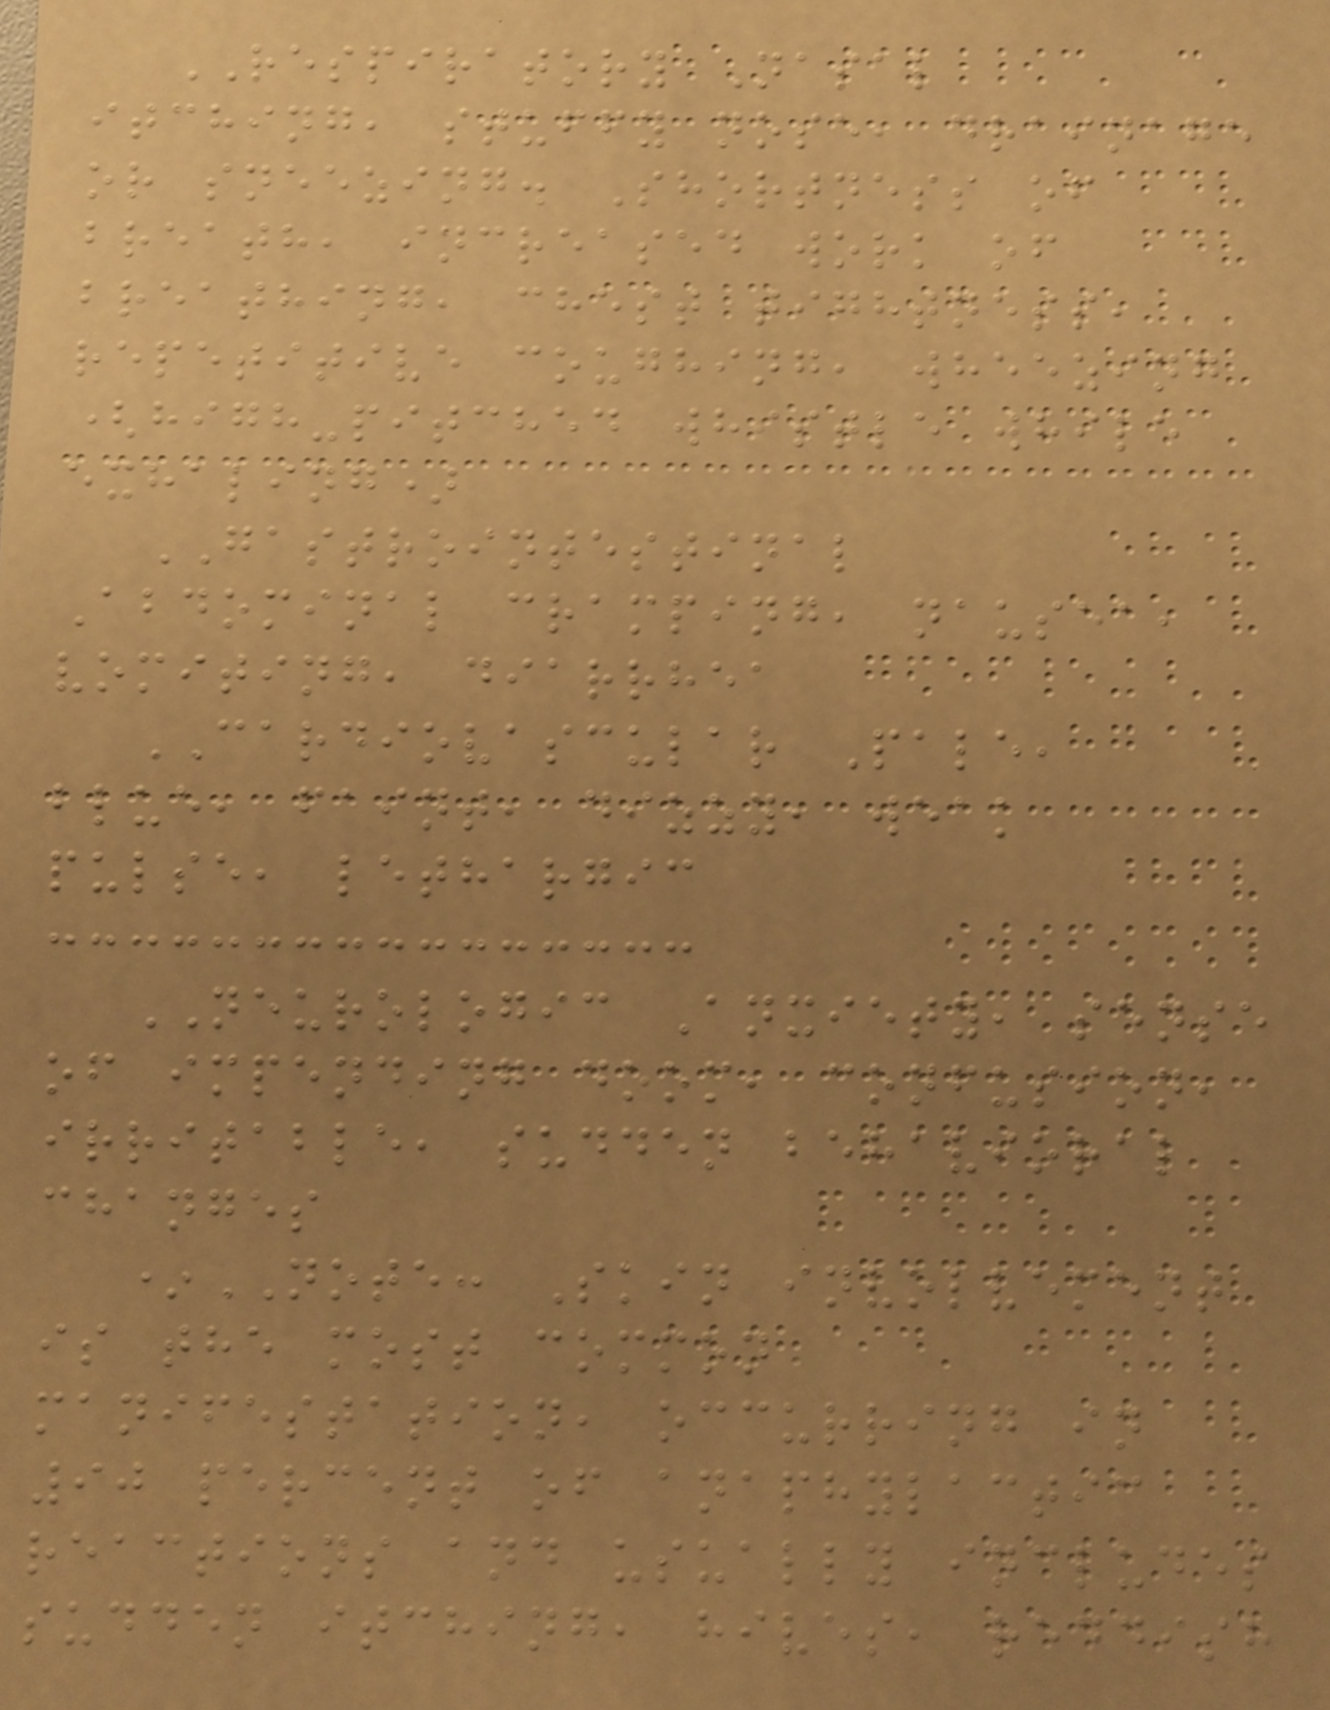RESPIRATORY Nasal
itching, stuffy nose, drainage
or sneezing. Shortness of
breath, increased work of
breathing, chest tightness,
repetitive coughing, wheezing
(high-pitched whistle while
exhaling)
GASTROINTESTINAL
Abdominal cramping, nausea,
vomiting, diarrhea
CARDIOVASCULAR Pale,
blue, faint, dizzy, weak
pulse, lethargic
NEUROLOGIC Anxiety, sense
of impending doom, confusion,
irritable, sudden behavioral
changes
*NOTE: Skin involvement
is the most common
manifestation, occurring in
90 percent of anaphylactic
reactions and usually includes
sudden itching, hives, reddish
